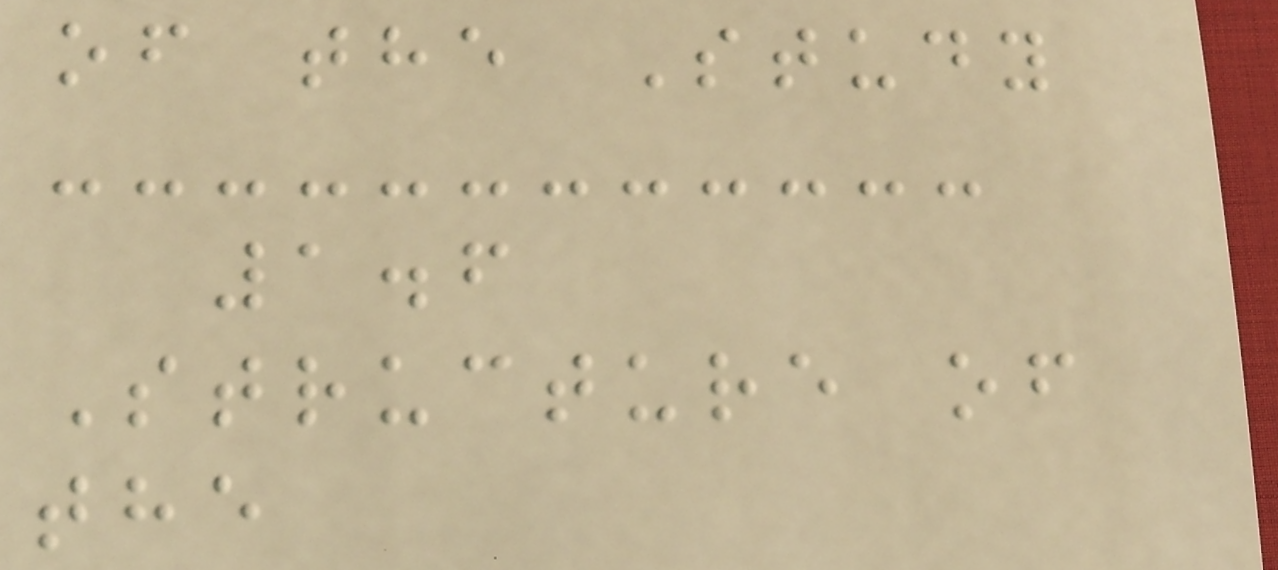of the Study
1.6
Structure of
the
